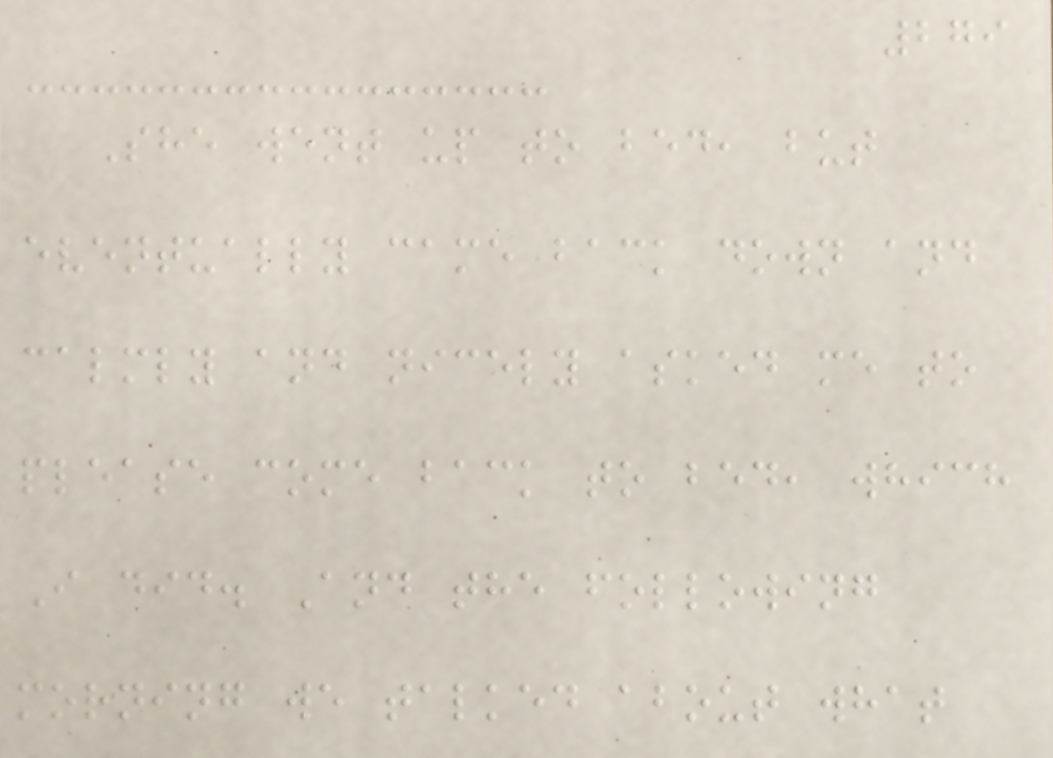279
She went up to bed, but
eventually came back down and
calmly and nicely asked me to
please come back to bed, which
I did. And the following
morning we talked about what
